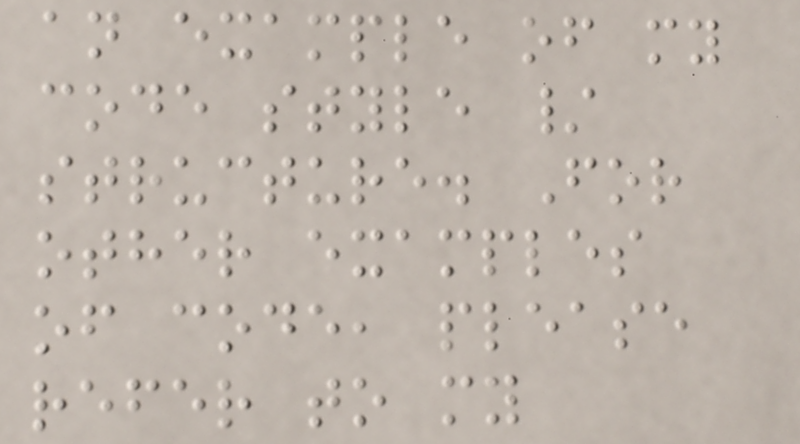an example of my
code style /
structure. For
other examples
of code, please
refer to my
